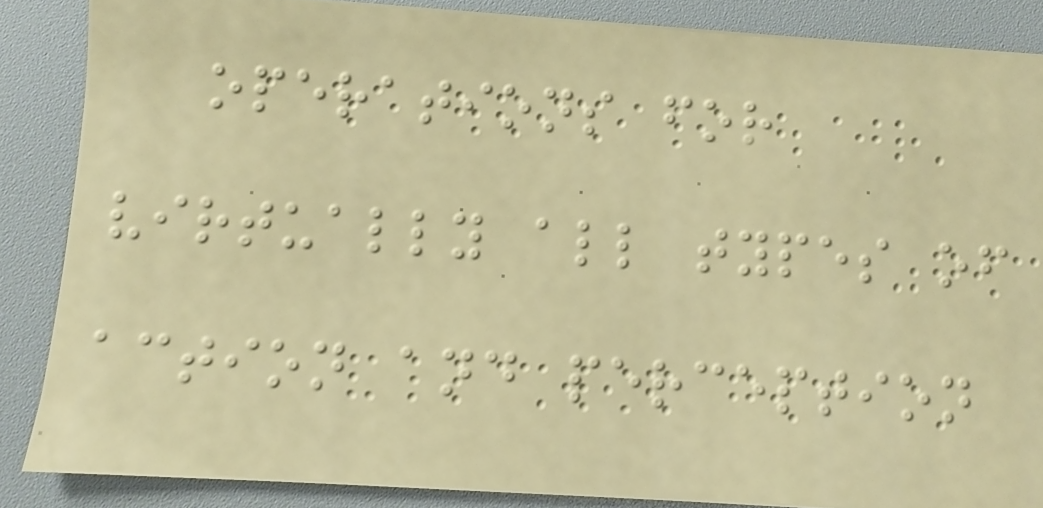operations for
virtually all types of
action and perception
